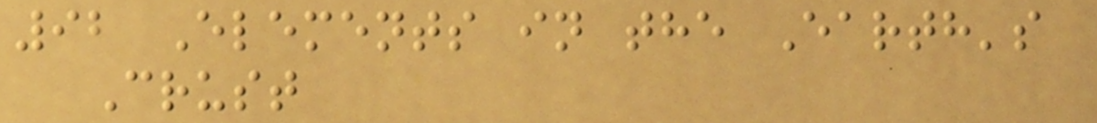92 Elements in the Earth's
Crust
